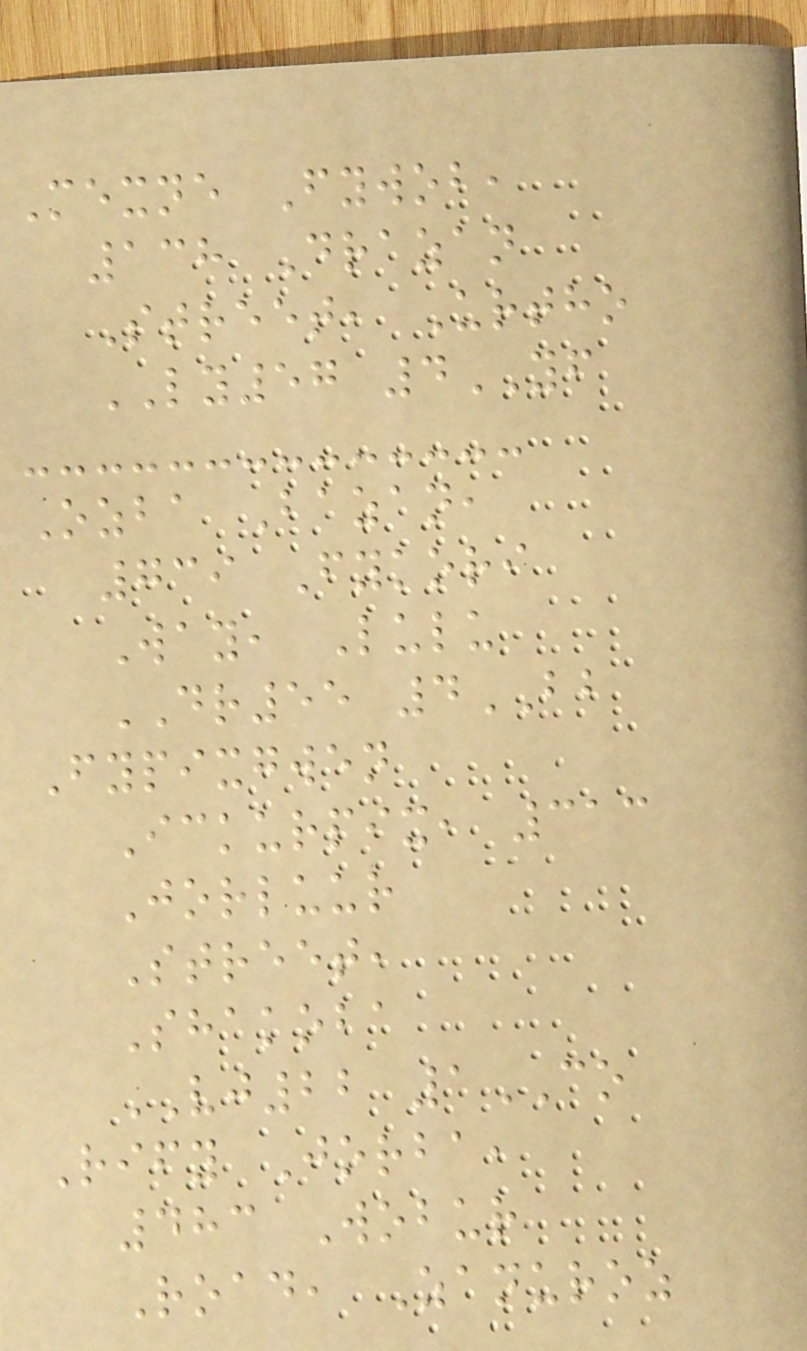Mexne Fywob,
138 Drazan
Street, Urtho
LY57 4YF
Ozba Bazan,
739 Fykori
Way, Lulu
DR55 4BB
Fypixgwen
Ickurpix, 313
Jorluur
Street,
Shakoba
VJ22 1CO
Rify Jorba,
483 Wobur
Road, Zanuroz
